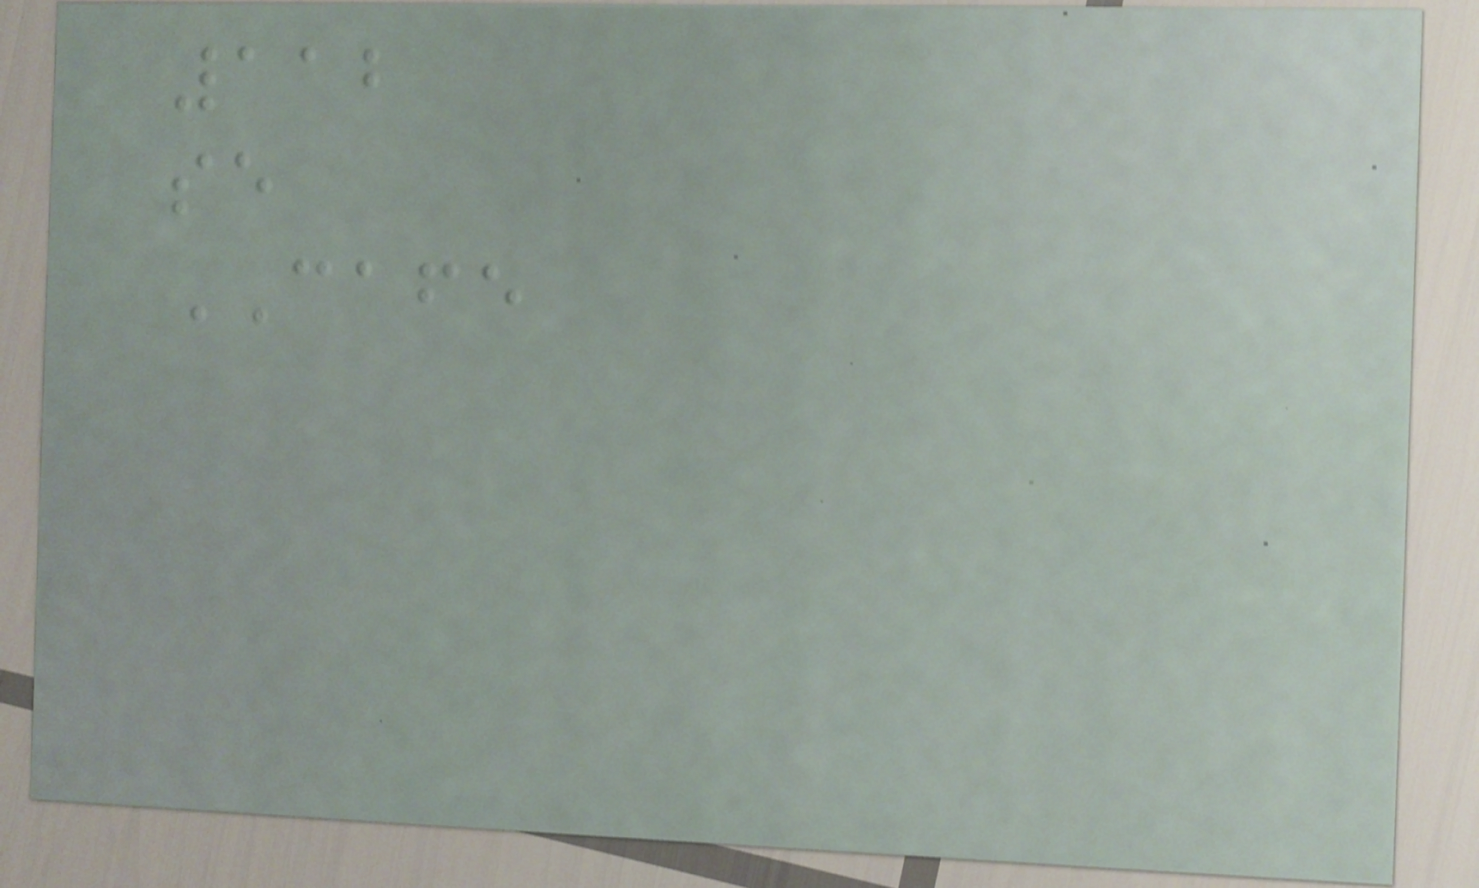112
se
CAFE
